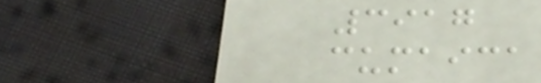3917
cumaica
